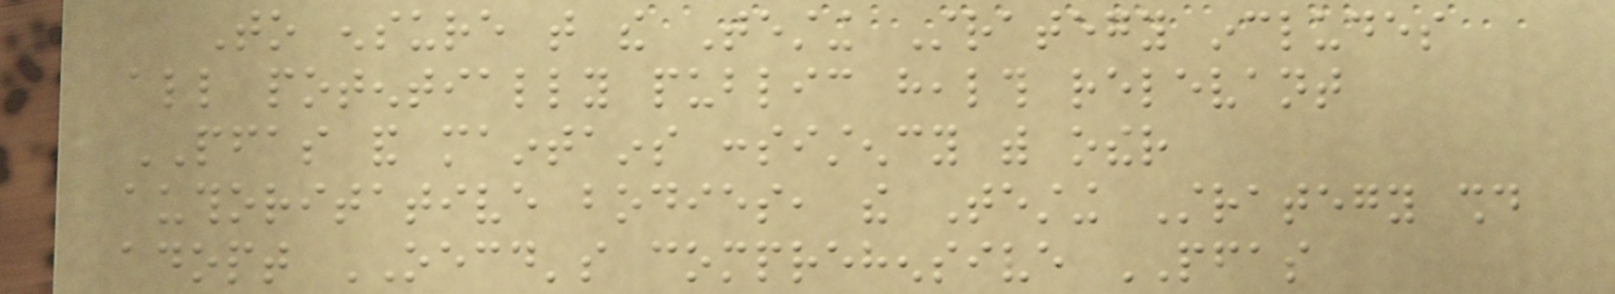To ensure that the Testing Strategy includes
all potentially public health relevant
PFAS and maintains consistency with other
authoritative bodies, the Testing Strategy should
adopt OECD's comprehensive PFAS
